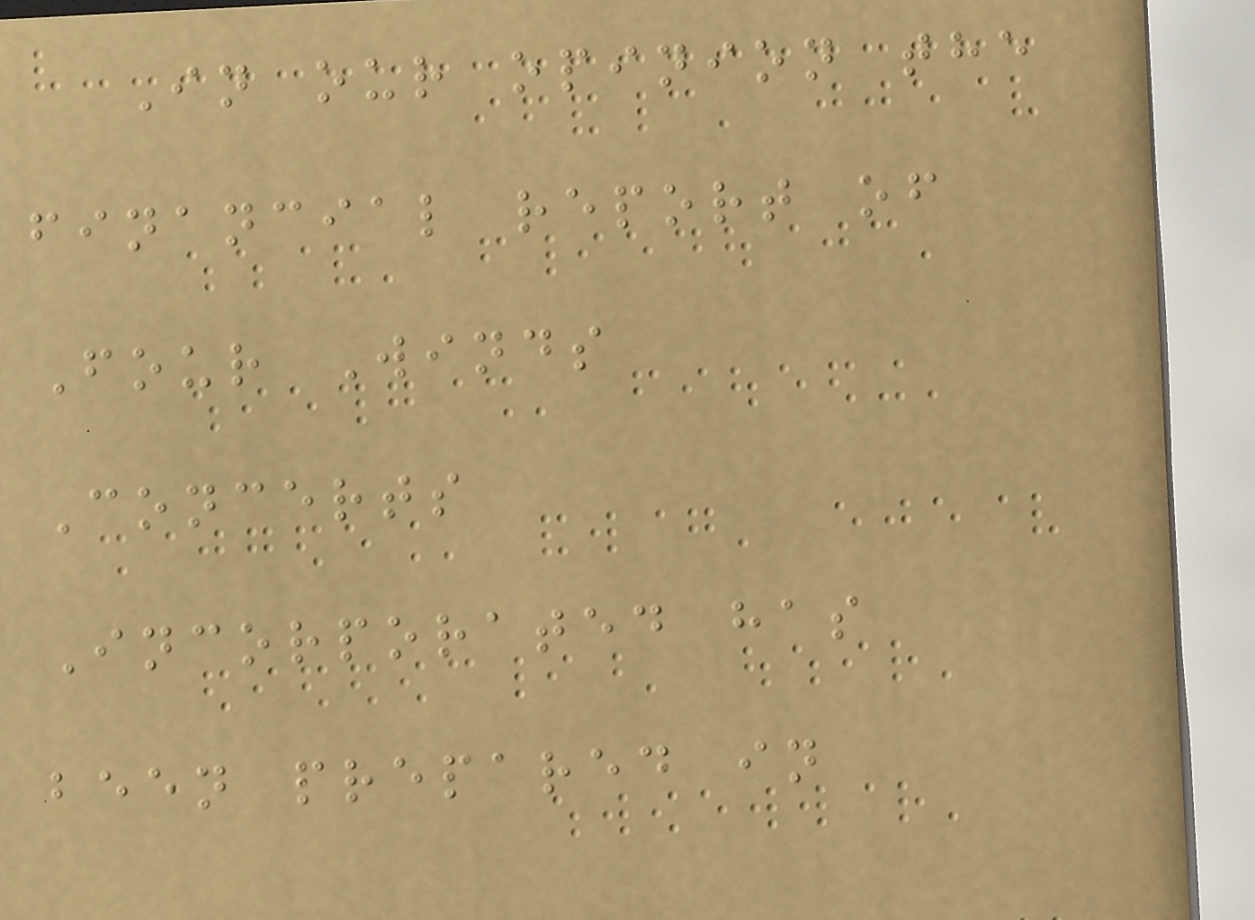In our opinion the
financial report of
Four Winds
Concerts
Incorporated has
been prepared in
